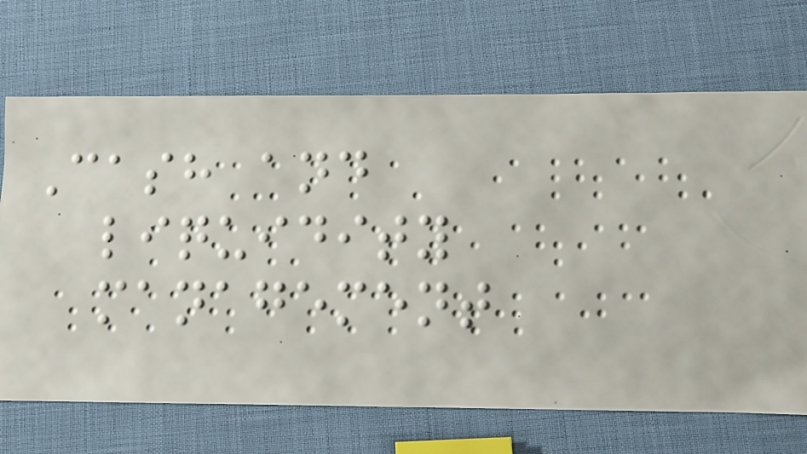Cash and
liquidity
management
